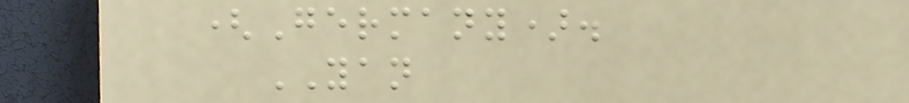(Germany).
YAN
